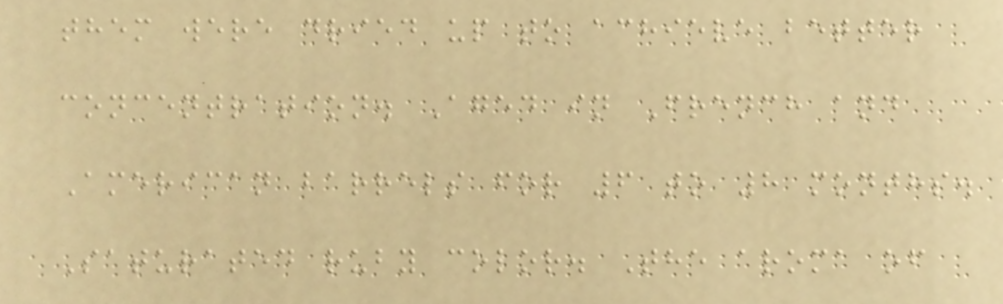them were dried up to achieve better
concentration. Aged in French and
American barrels for 6 to 8 months.
Saturated ruby color. The aroma of
